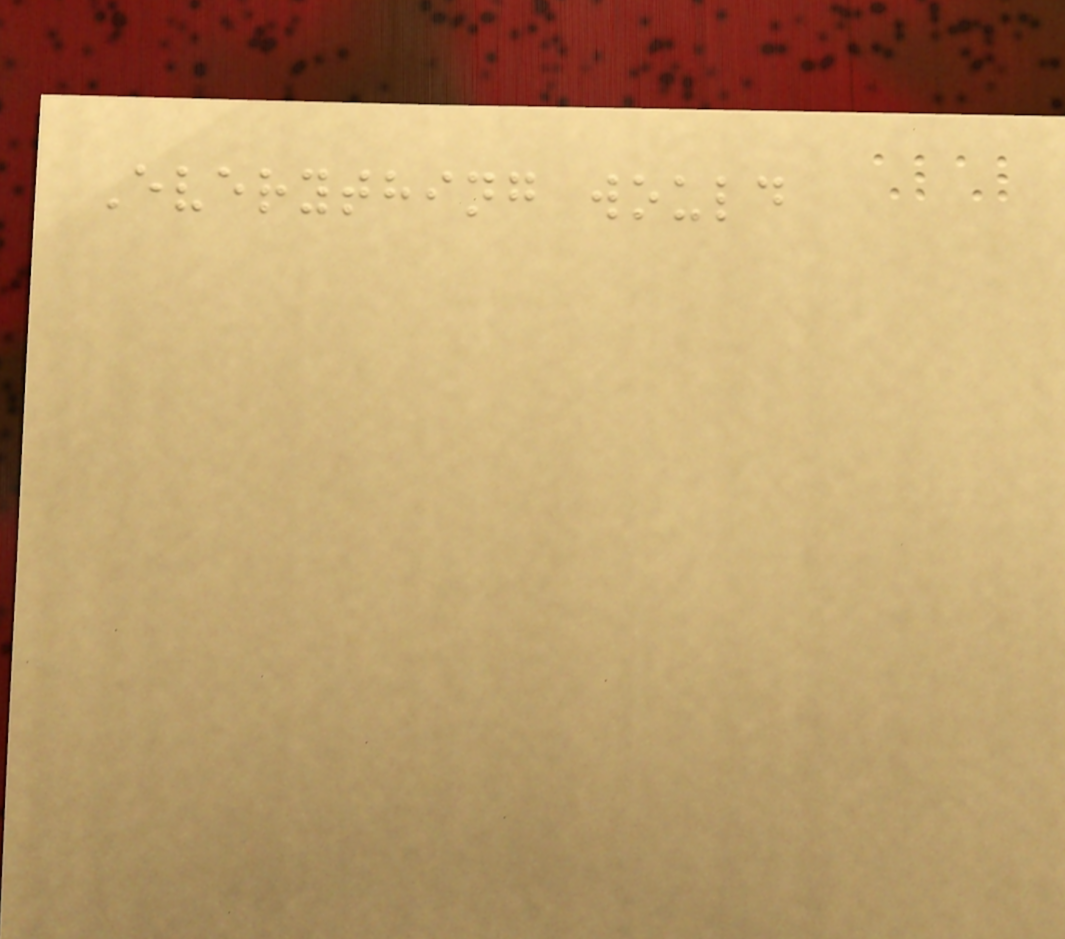Everything would
